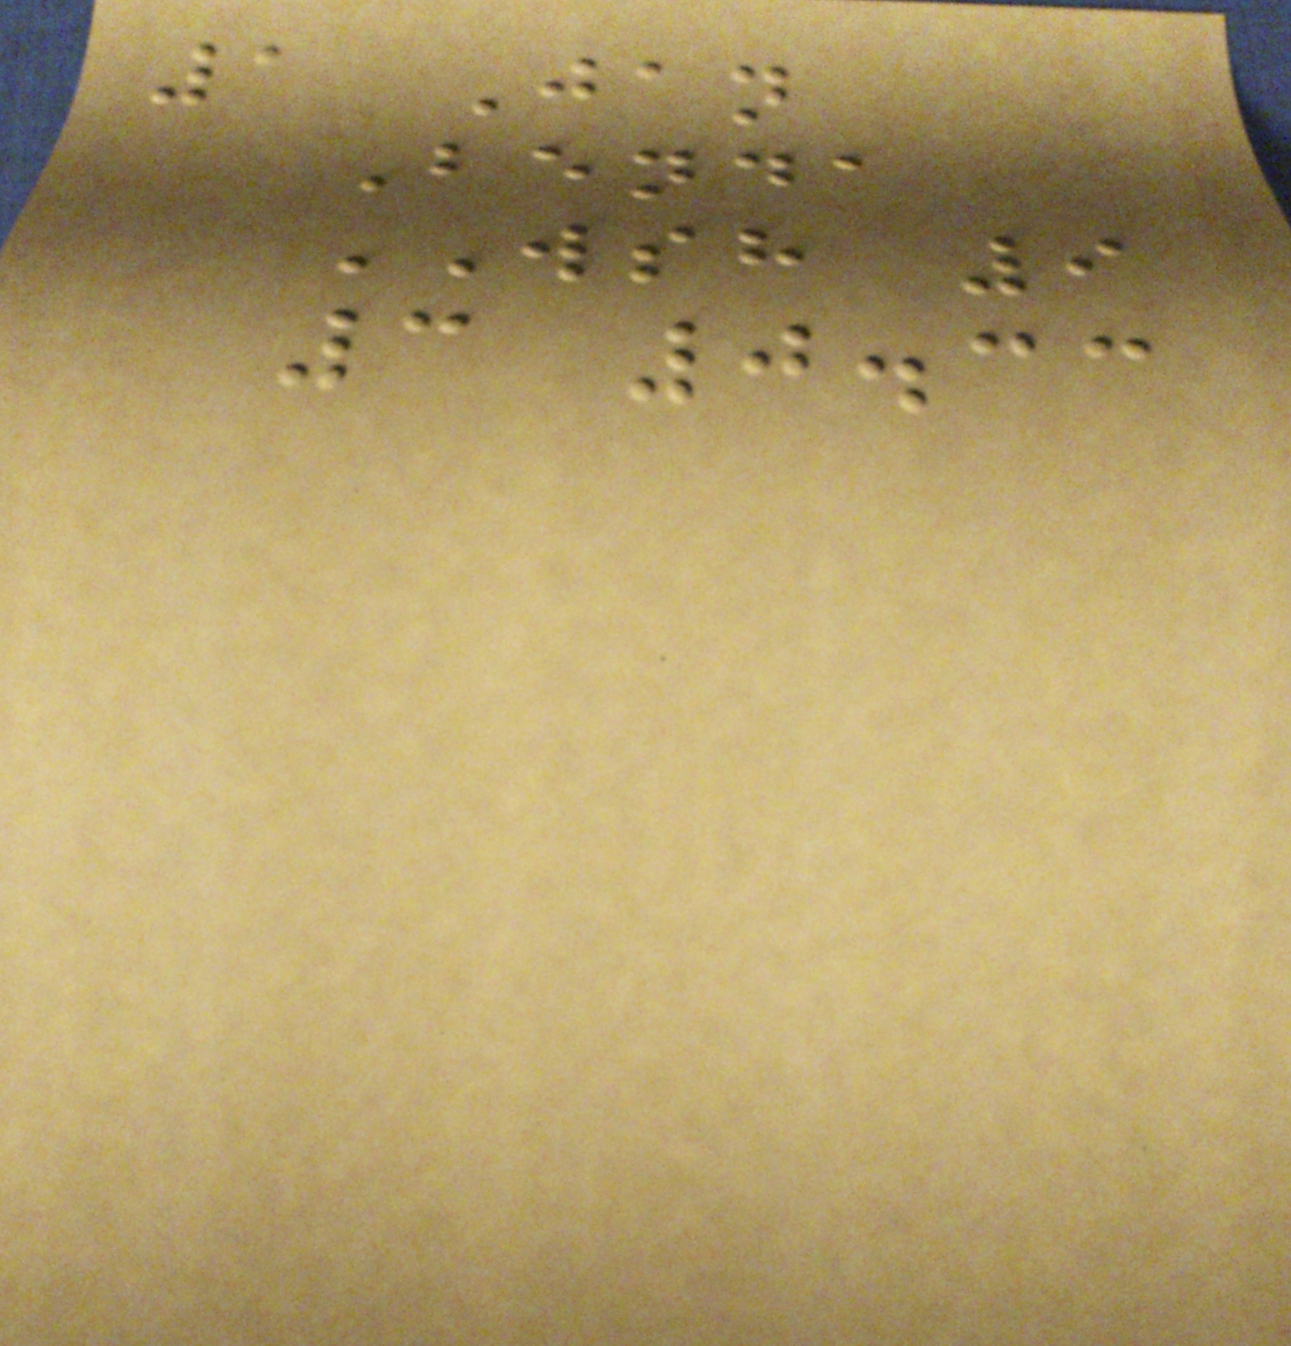1 Jan
Benda
WSH 9
3 0.33
